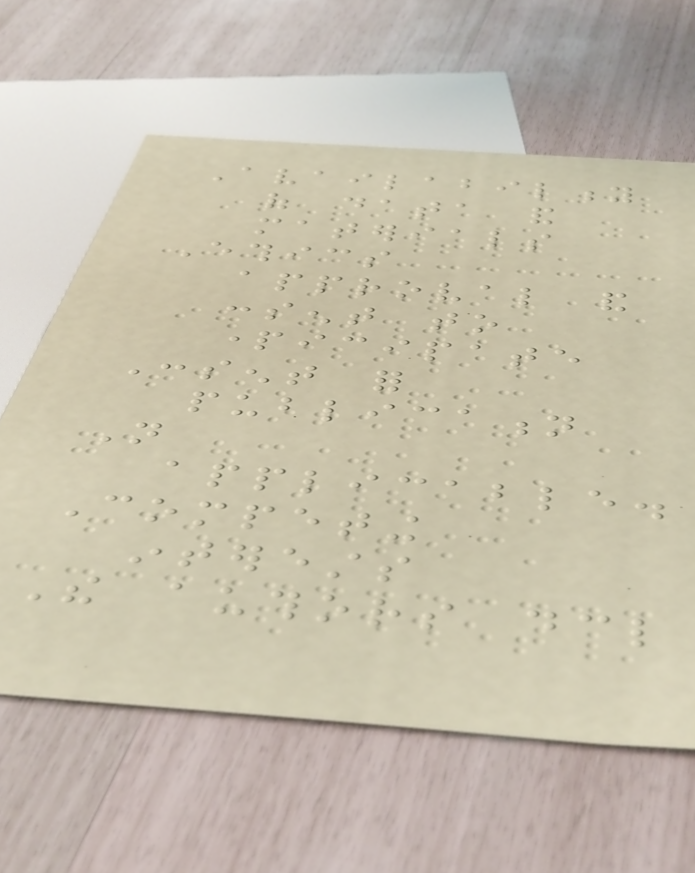Availability
of data and
materials
Ethics
approval and
consent to
participate
Consent for
publication
Not
applicable.
Competing
interests
The authors declare
